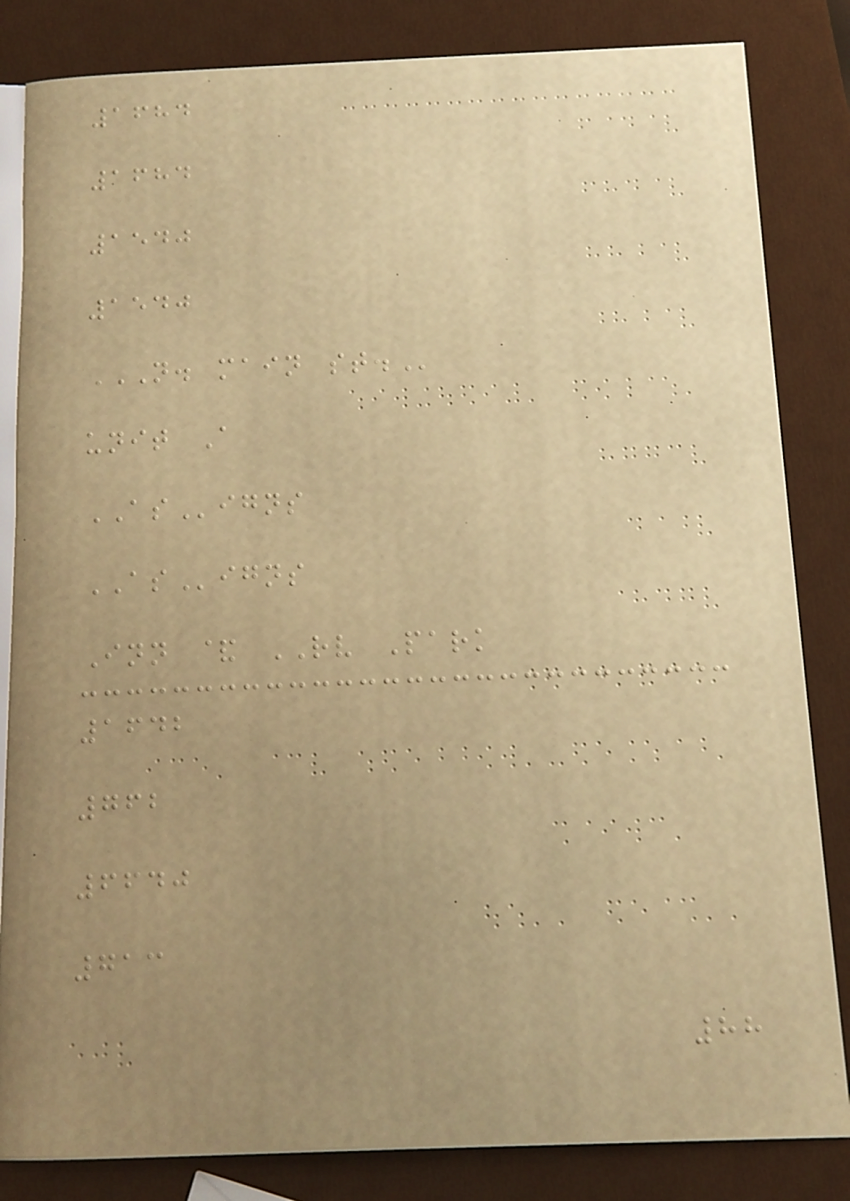1684
1684
1540
1540
N. MAIN ST.
unit A
ASigns
ASigns
Inn & RV Park
1642
762
6640
713
88
